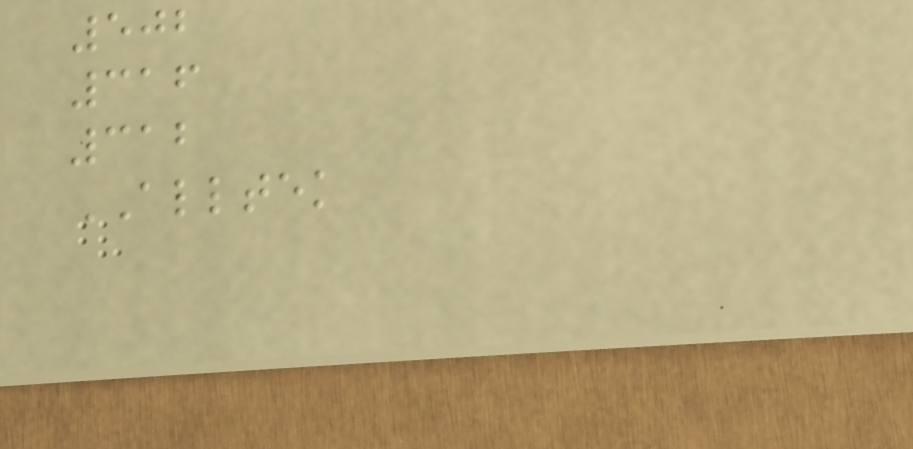502
316
312
ALLTEK
